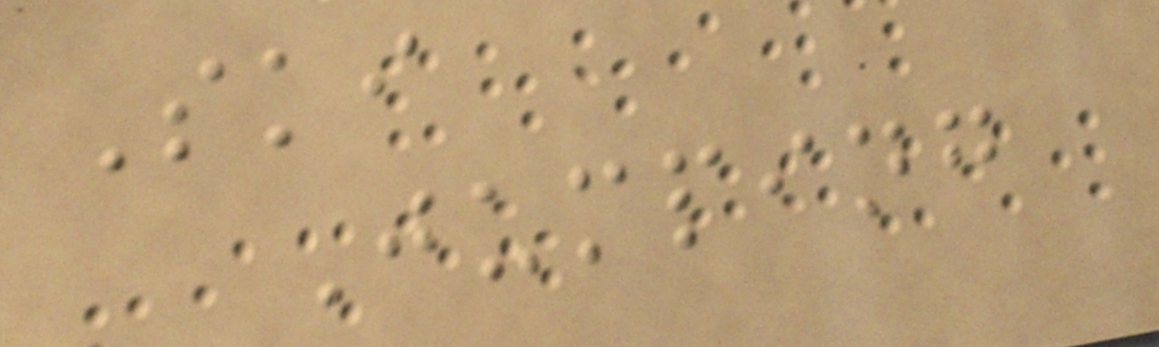Ski
Jumping
